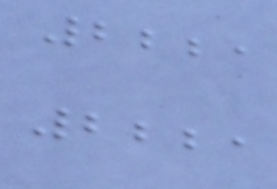2221
2221
